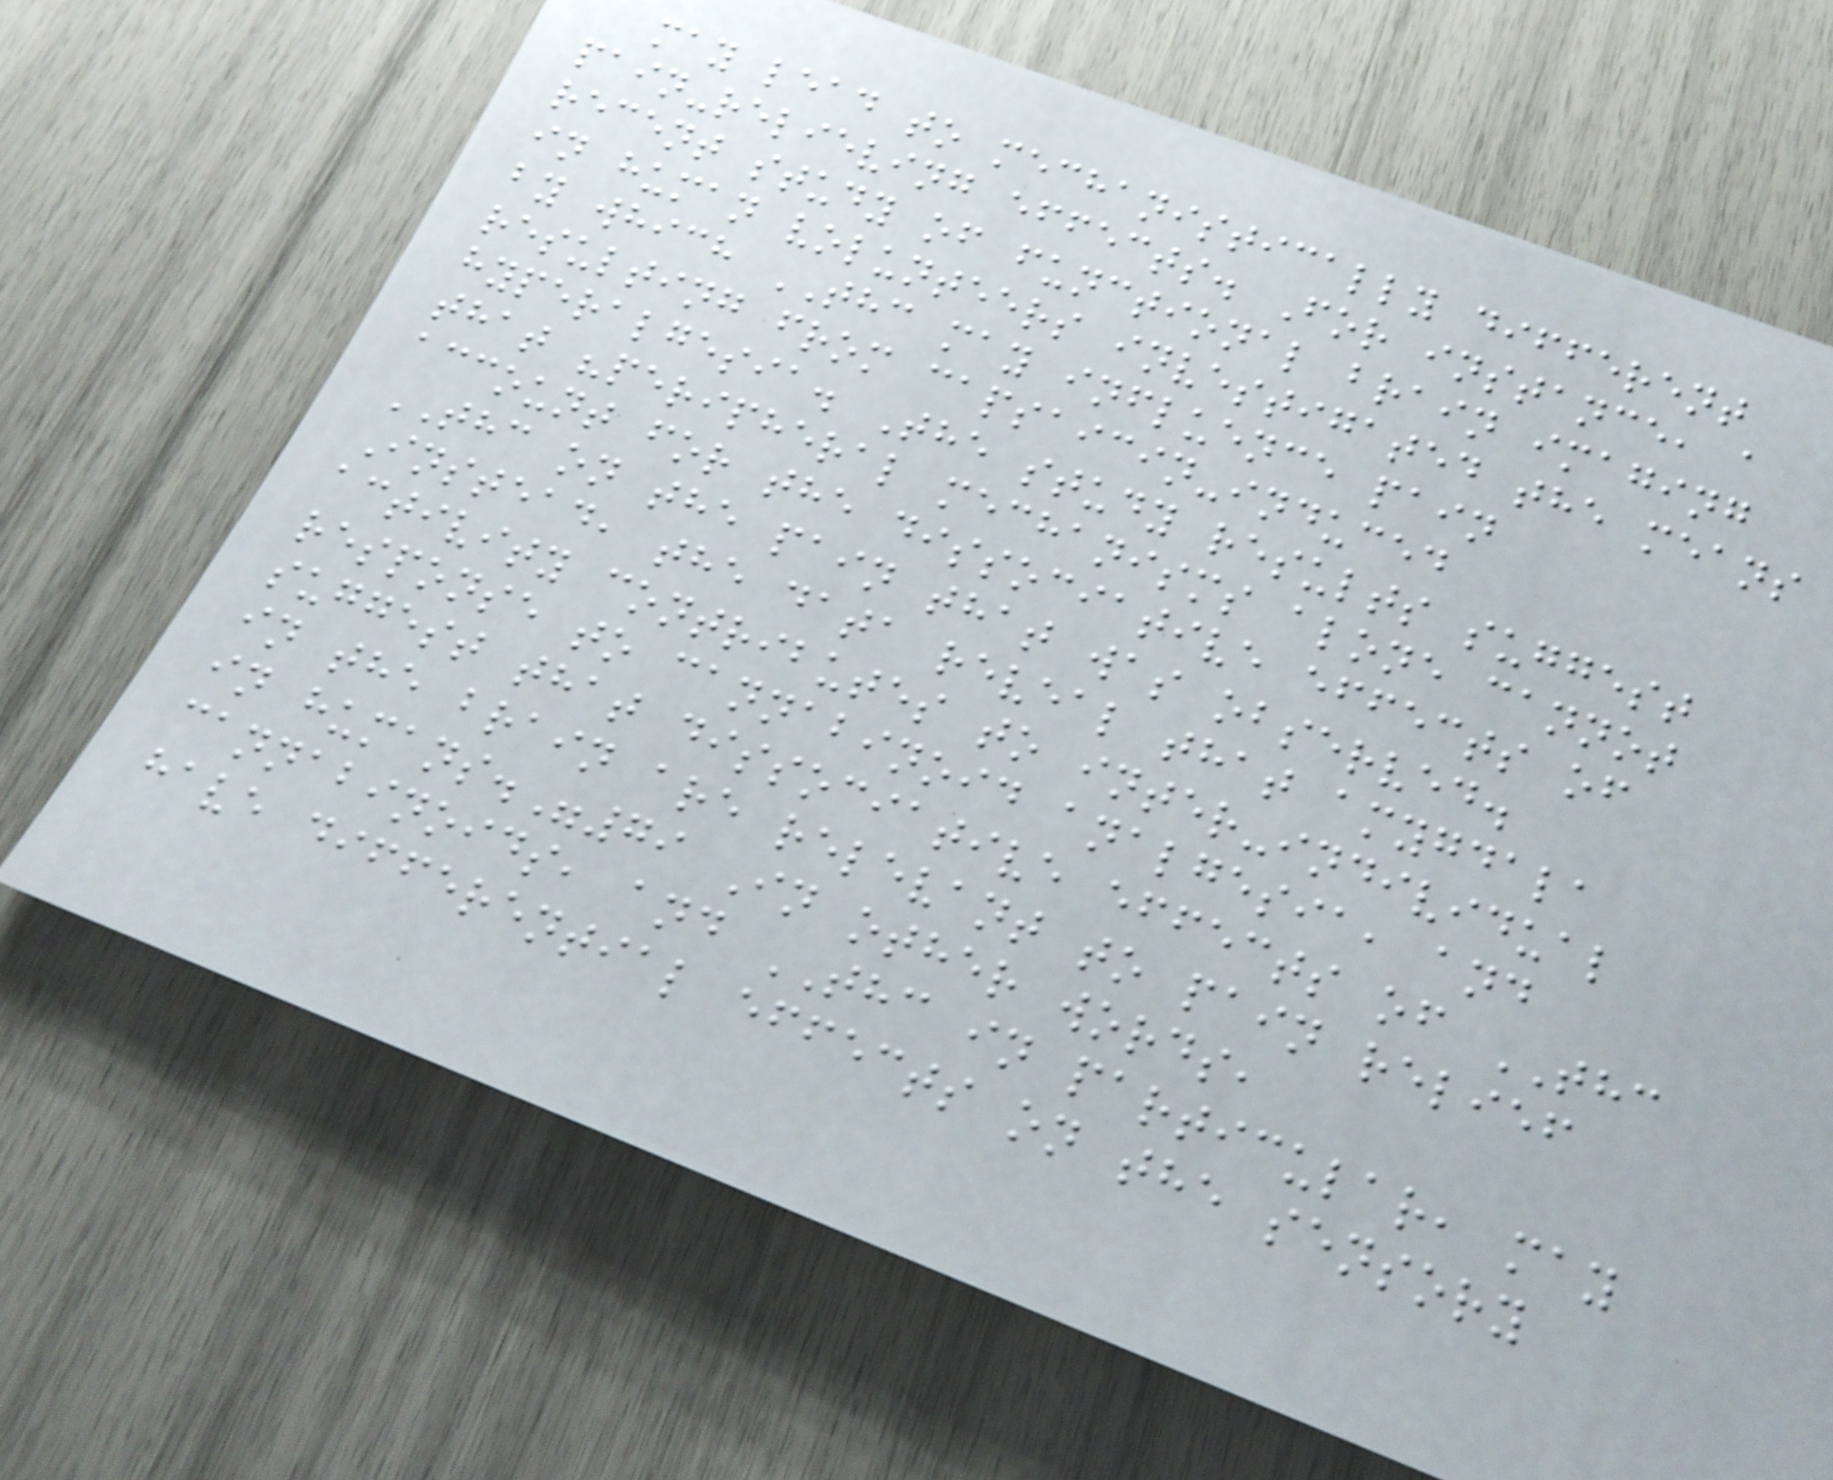may lead to mechanistically different
pain-relieving effects. For instance, a
recent study of functional brain imaging
in human volunteers investigated the means
by which THC may influence pain
resulting from capsaicin-induced
hyperalgesia. The study results suggest
that "peripheral mechanisms alone cannot
account for the dissociative effects of
THC on the pain that was observed.
Instead, the data reveal that amygdala
activity contributes to inter-individual
response to cannabinoid analgesia, and
suggest that dissociative effects of THC
in the brain are relevant to pain relief
in humans."79 In other words,
cannabinoids, and THC in particular, may
have differential effects on the sensory
